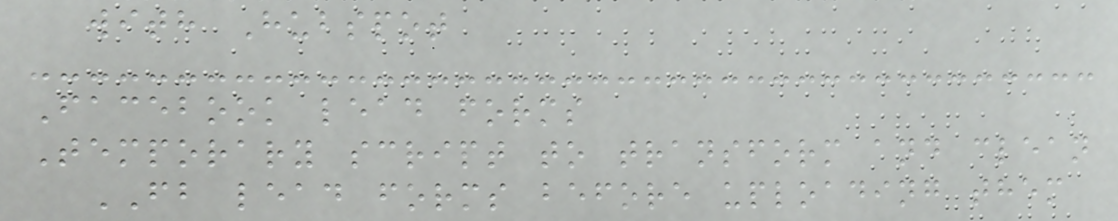with Hubspot
Facebook lead forms
Temporary script to transform and clean
FB lead forms before uploading them
